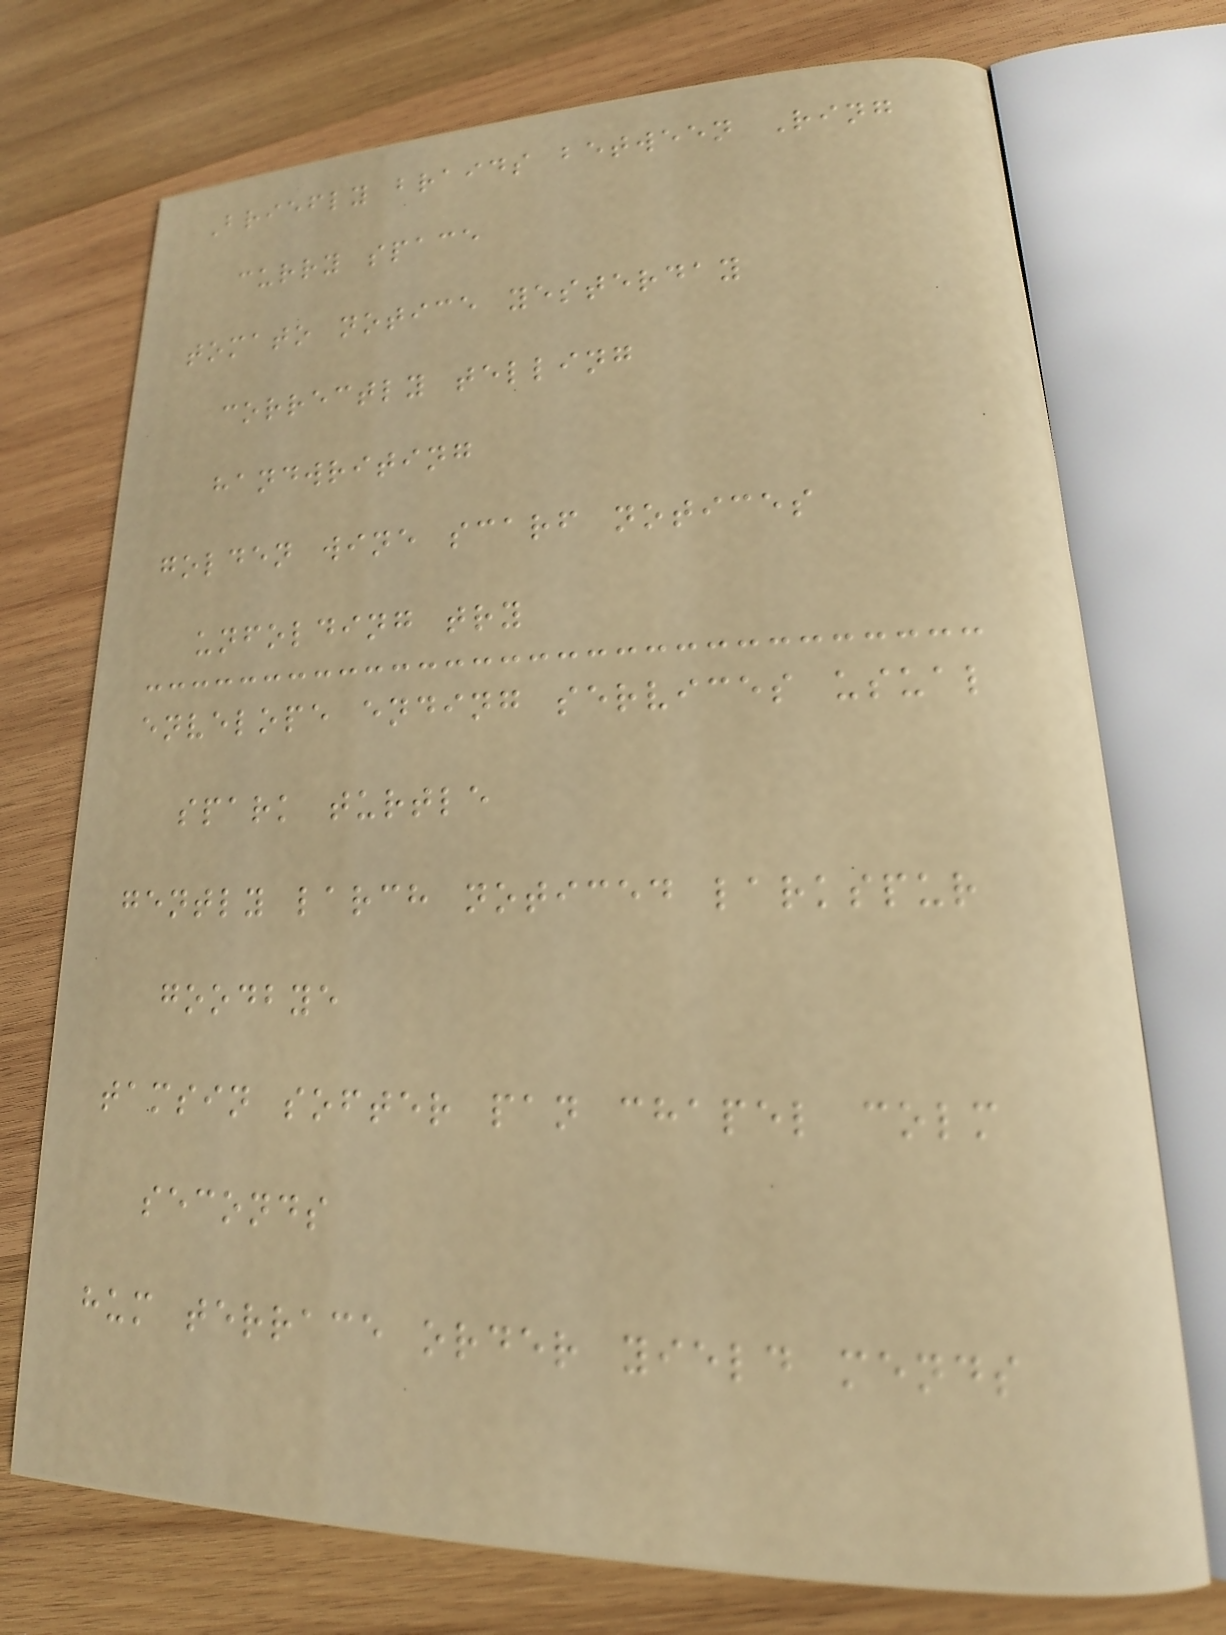Briefly braids between Ring
curry space
tomato notice yesterday
correctly telling
handwriting
golden wine scarf notices
unfolding try
envelope ending services usual
spark turtle
gently larch noticed larkspur
goodbye
tamsin softer pan chapel colm
seconds
hum terrace order yield mends
